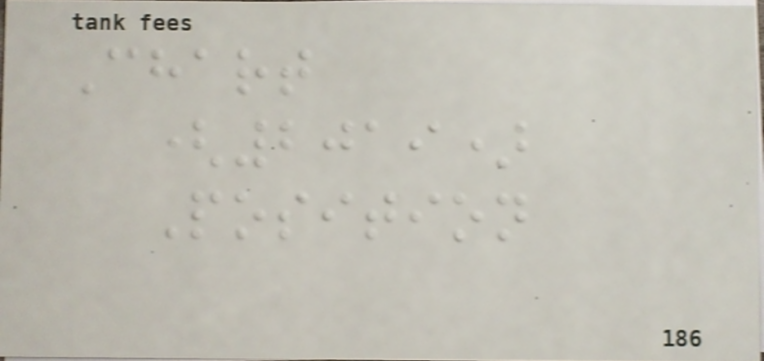Chart
(2019)
Position
